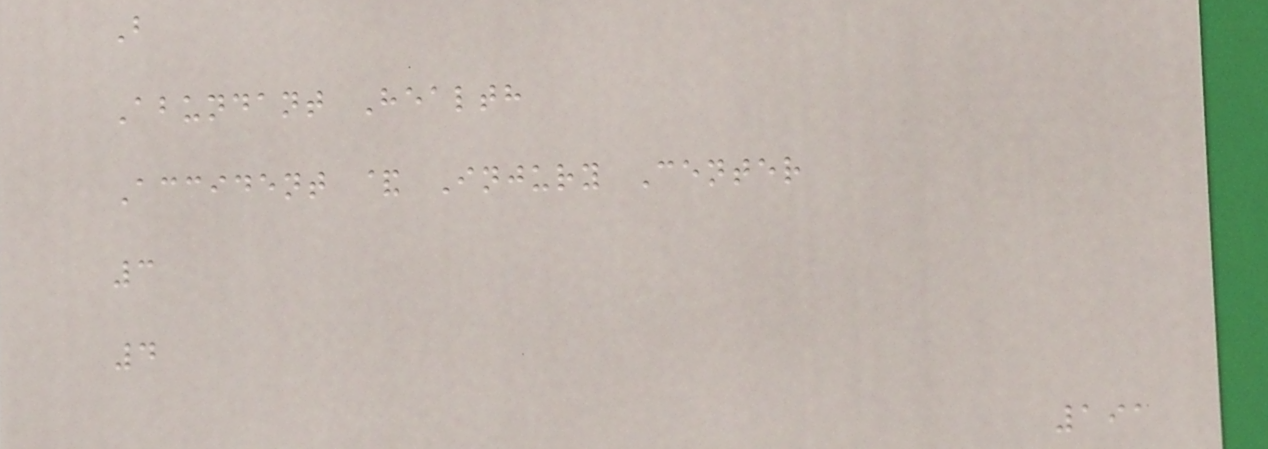B
Abundant Health
Accident & Injury Center
3
4
191
